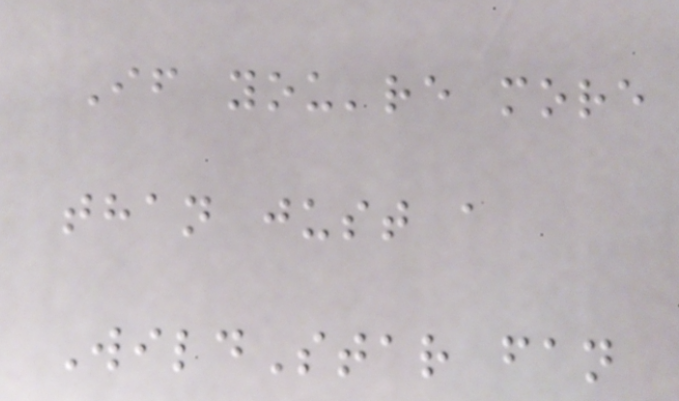If you're more
than just a
WildStar fan
